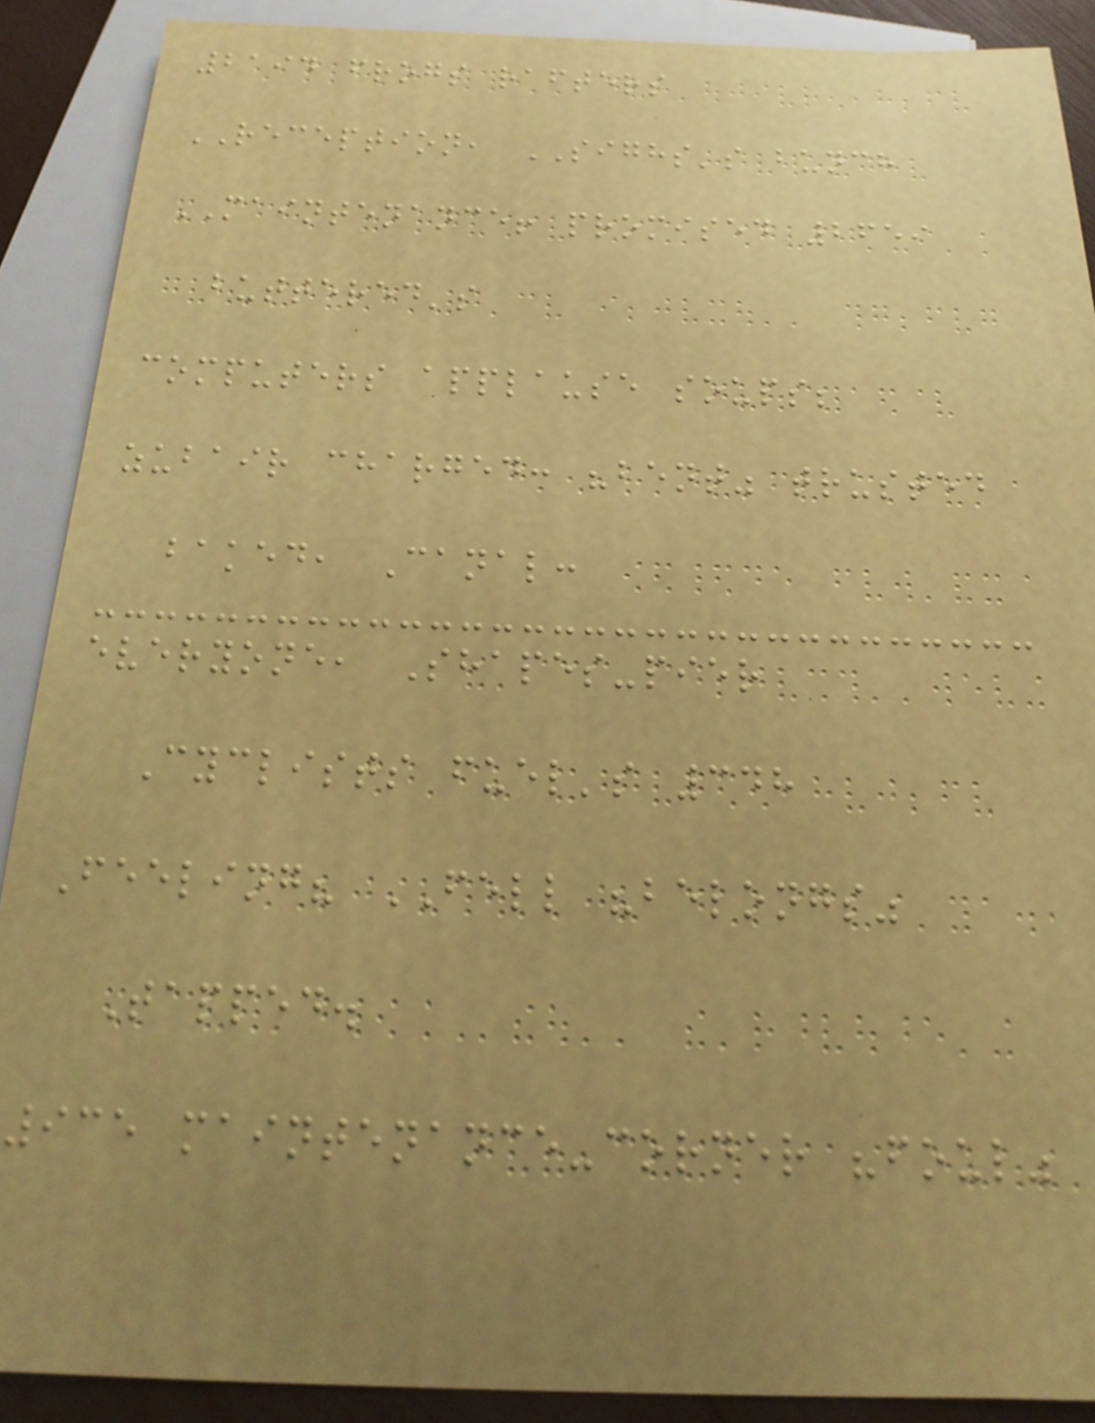2194 frogs rafters
RECEPTION, SIGHS's bunch
MAINTENANCE! promised 2659
buttered's
computers applause soups;
zubair charged: "bent" trusted
baked, Canal:
everyone, Shapes-pier
Cyclists fuel's 348
Feeling? FELL "belongs"
Tapped.
935 maintenance-corner "foul"
